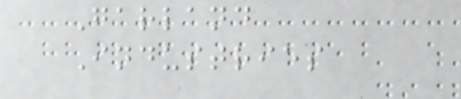Garland
Industries
